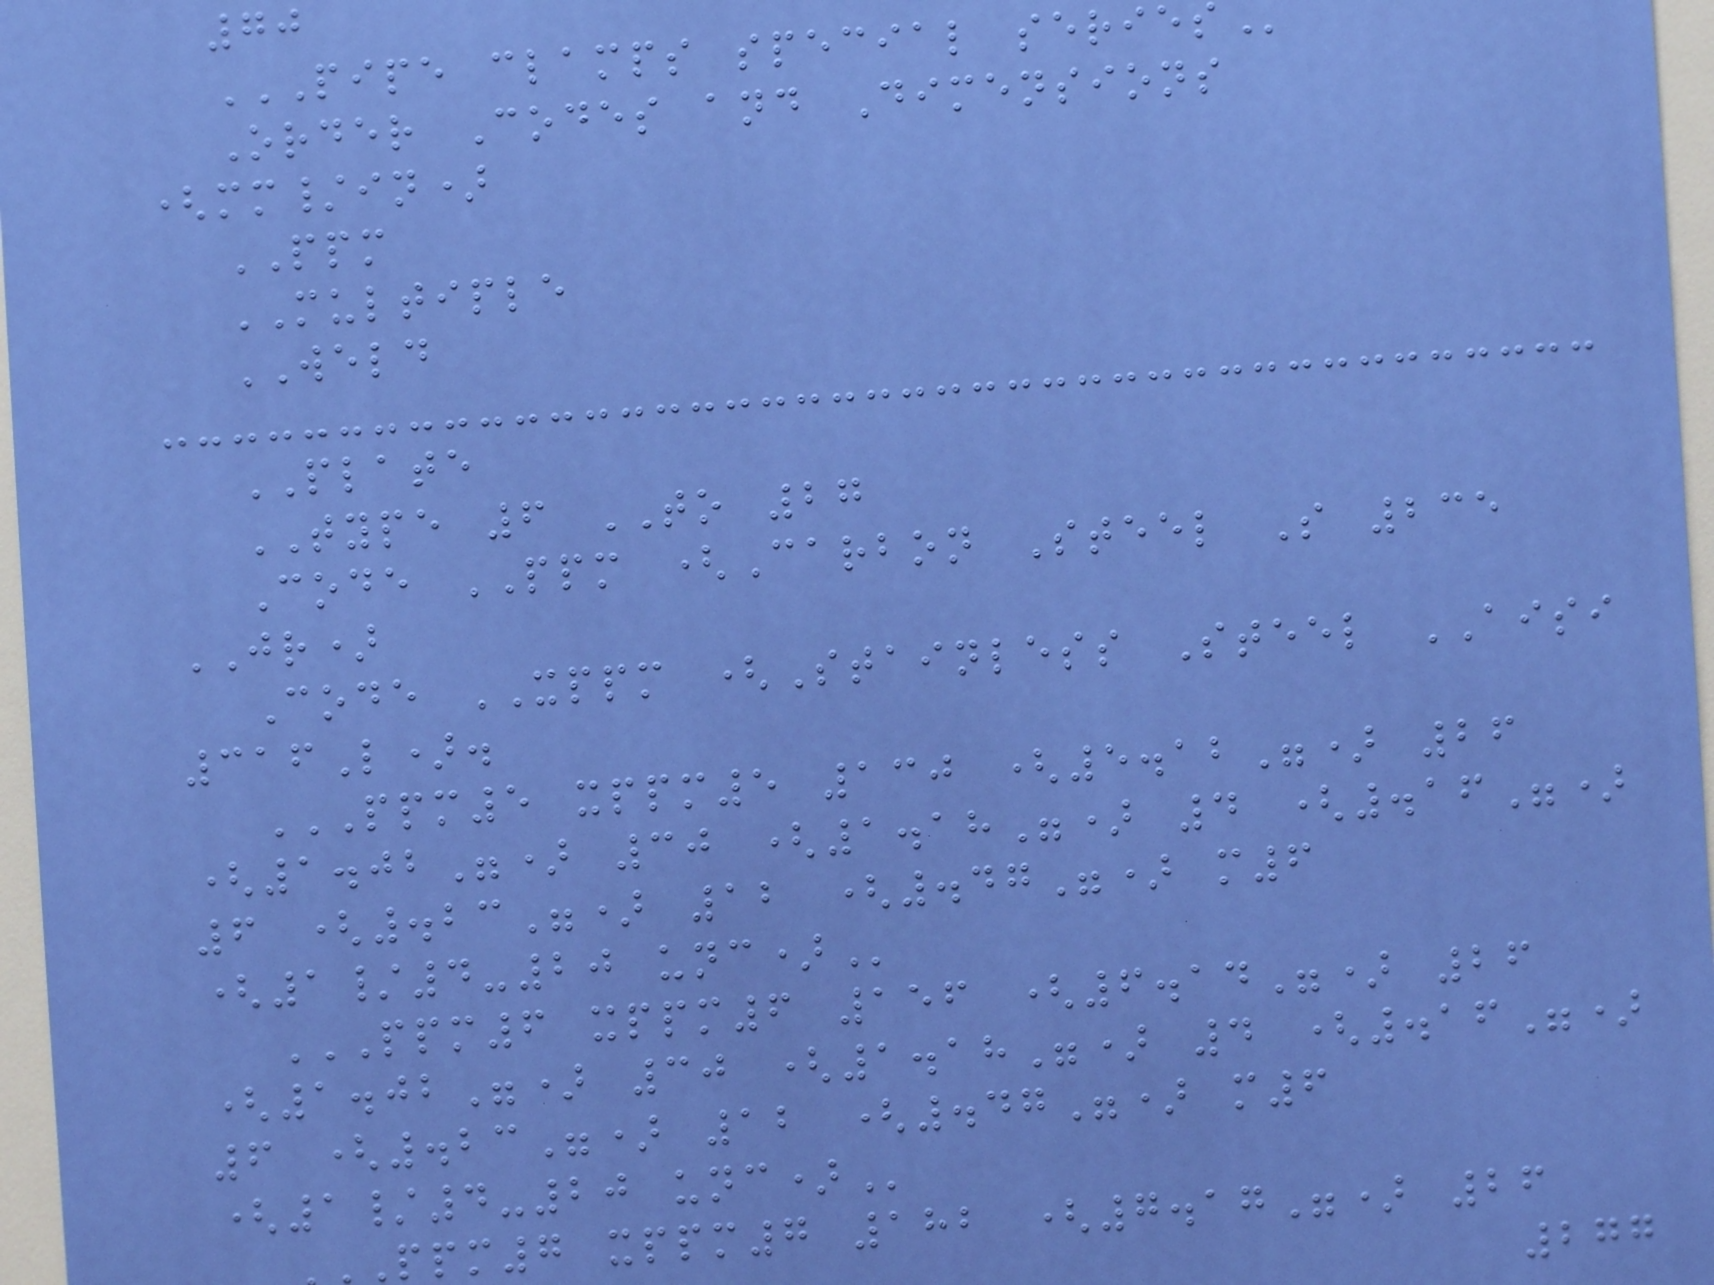70
Order Codes and Dimensions
(mm/in)
PPM
MULTIPLE
WELD
PLATE
TYPE 6 TO 27
Code PPM (Carbon Steel S 235
JR)
Code XPPM (Stainless Steel AISI
316L).
PPM5 XPPM5 130 (5.12") 26
(1.02") 30 (1.18") 4 (.16")
6 (.23") 12 (.47") m6
(1/4-20
PPM6 XPPM6 156 (6.14") 26
(1.02") 30 (1.18") 4 (.16")
6 (.23") 12 (.47") m6
(1/4-20
ppm7 xppm7 182 (7.17") 26
277
